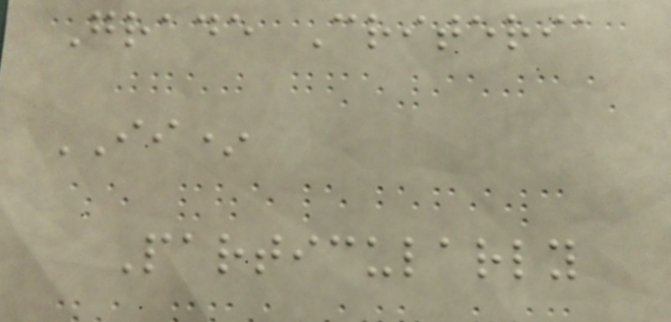Grade Criteria
II*
Particularly
